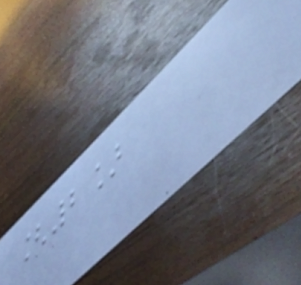[2]
